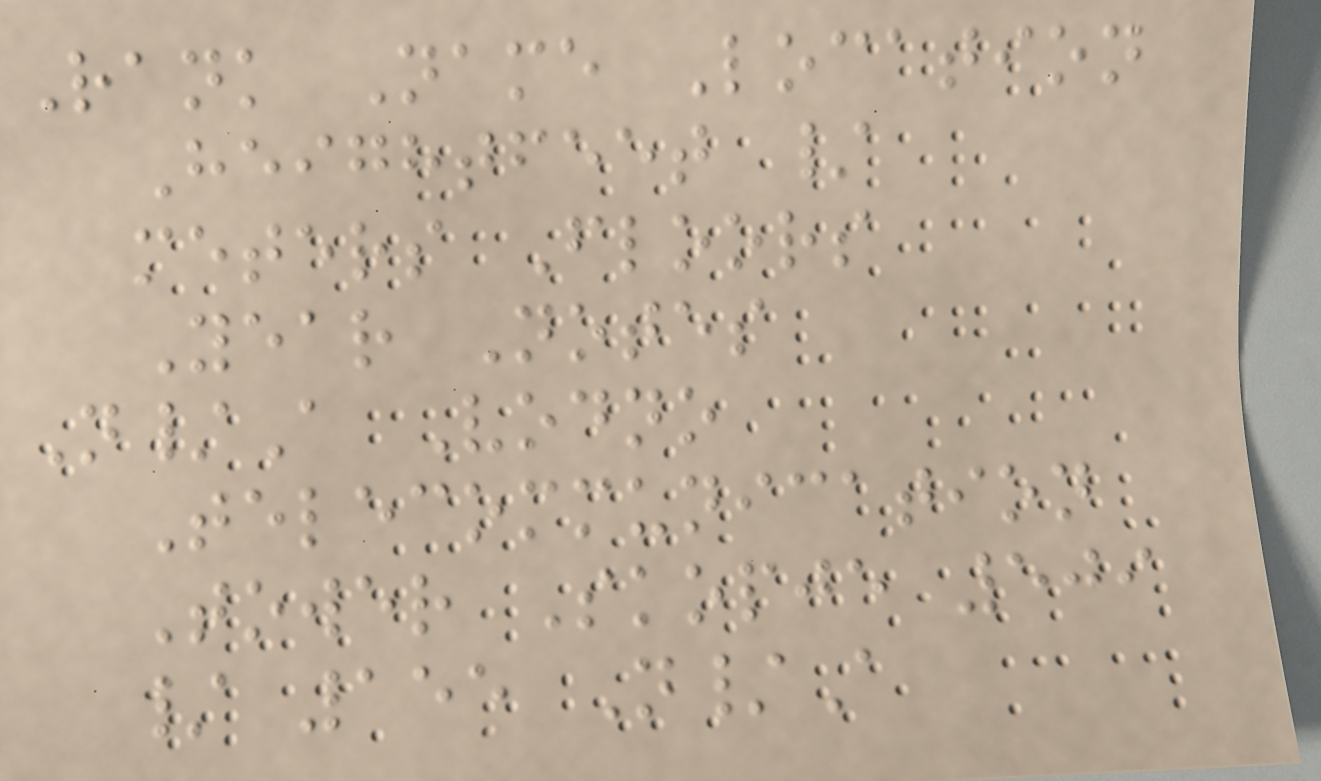Rank Name Location
Heightfeet /
meters Floors
Year Notes
N/A Vodno
Telecommunication
Tower Skopje 509
/ 155 N/A
